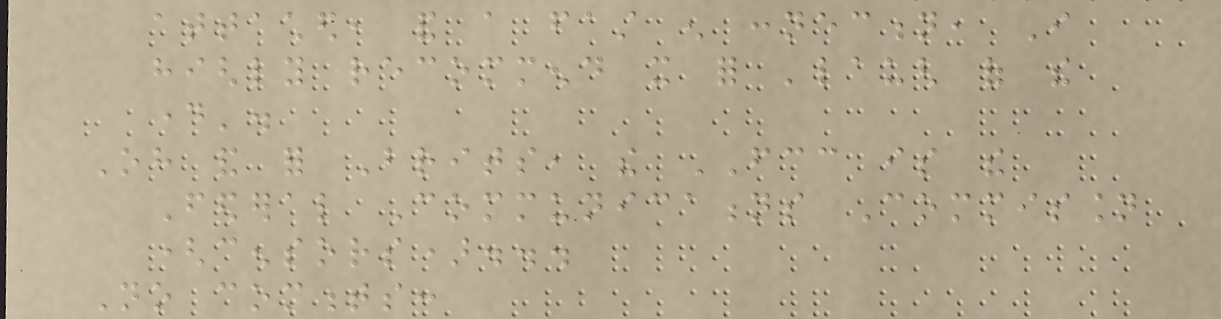attached, and a fast enough connection, I
highly recommend it for 'laugh of the
day'.
Oh and for Brits, the FCC is the
Federal Communications Commission
(censors)...
No comments:
